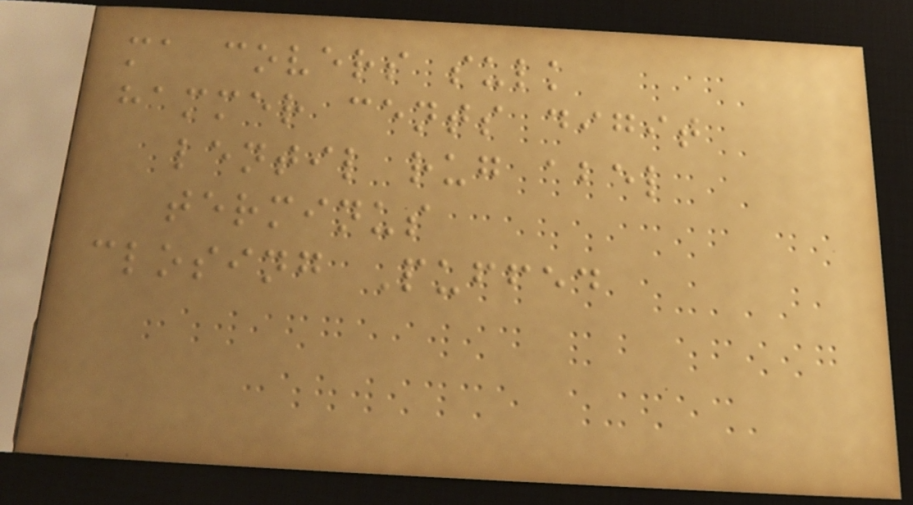ma covers sulk
hammer cents digit
lentil rug abel
terminus
closing Puffed
